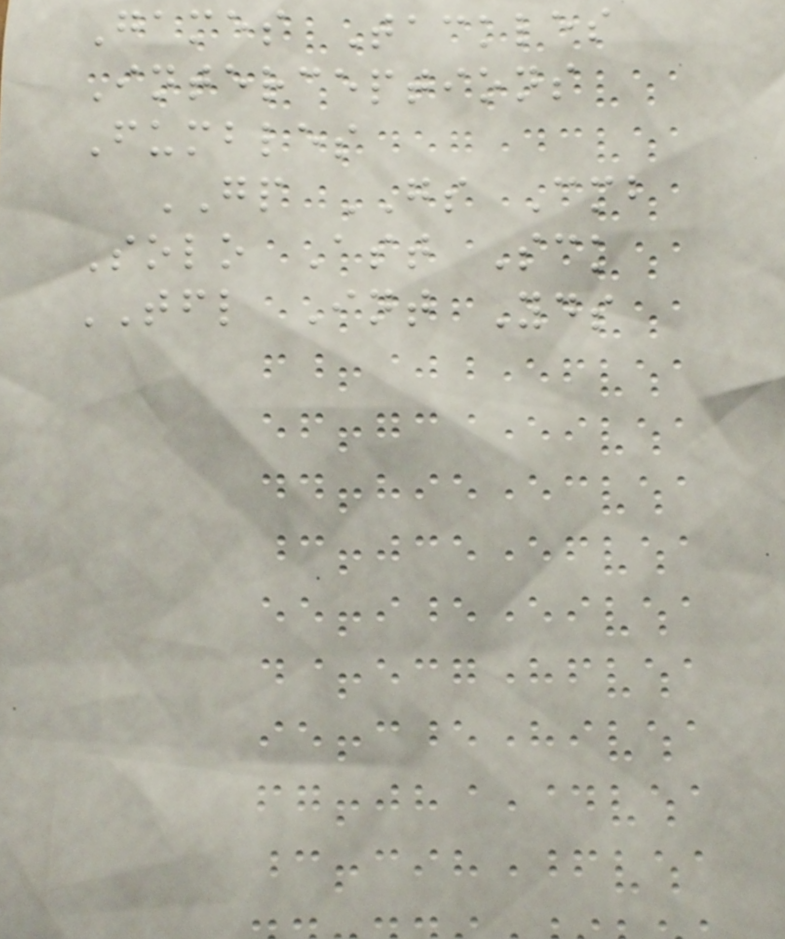Games Tackles
Interceptions
Fumbles
GP GS Cmb
Solo Ast Sck
TFL Int Yds
